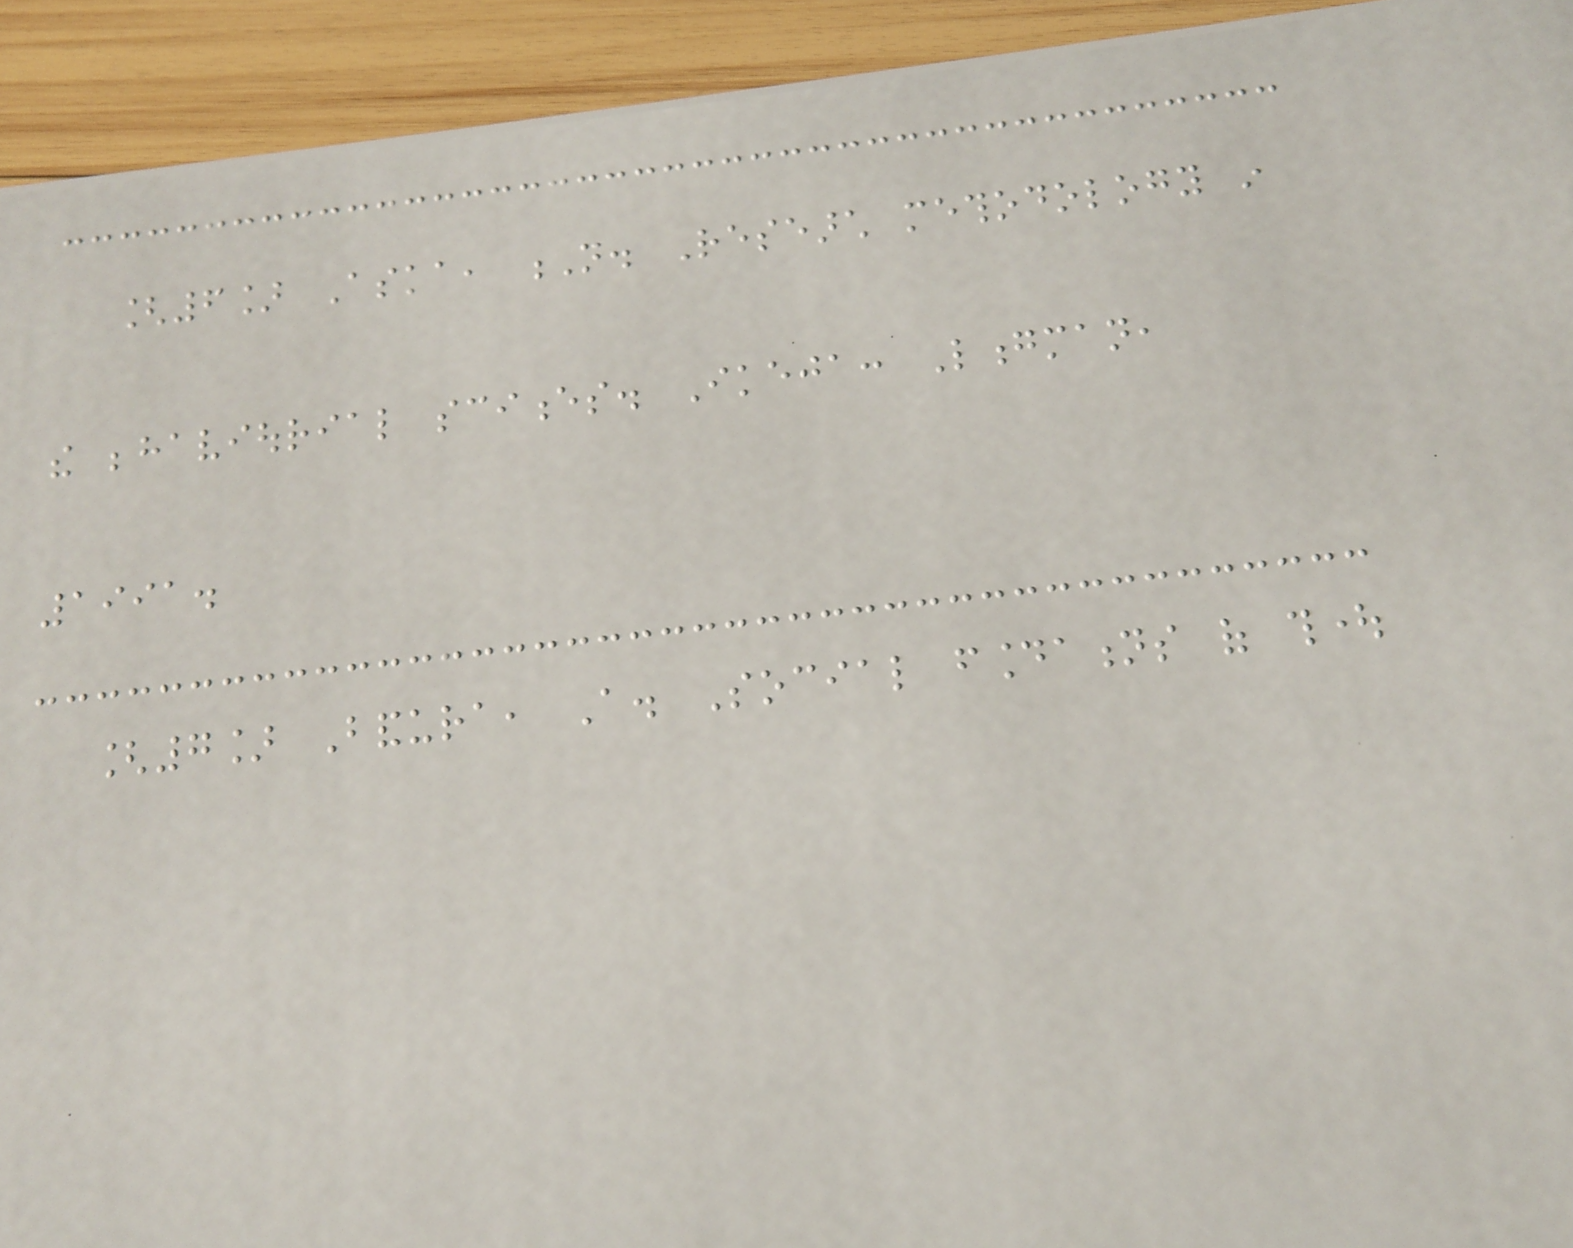[6] Aska, N. Research methodology in
the behaviourial sciences. Ikeja: Longman,
1991.
[7] Bandura, A. Social foundations of thought
